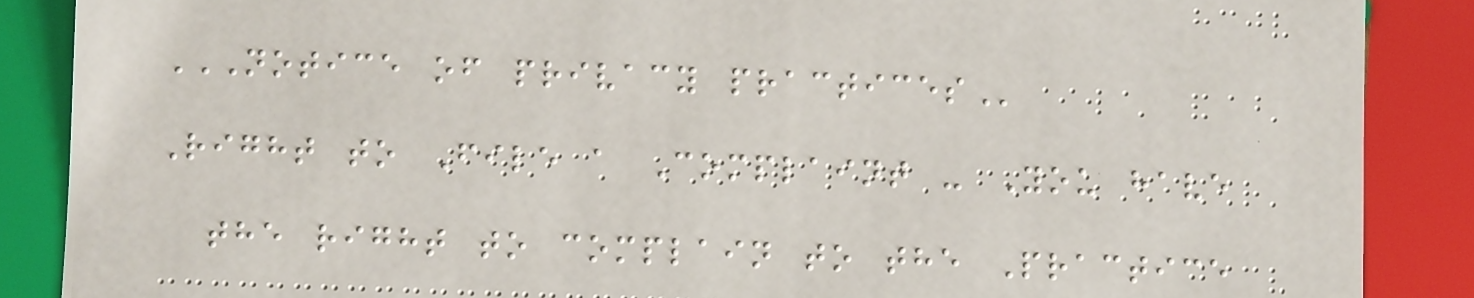NOTICE OF PRIVACY PRACTICES
Right to File a Complaint - You have
the right to complain to the Practice
